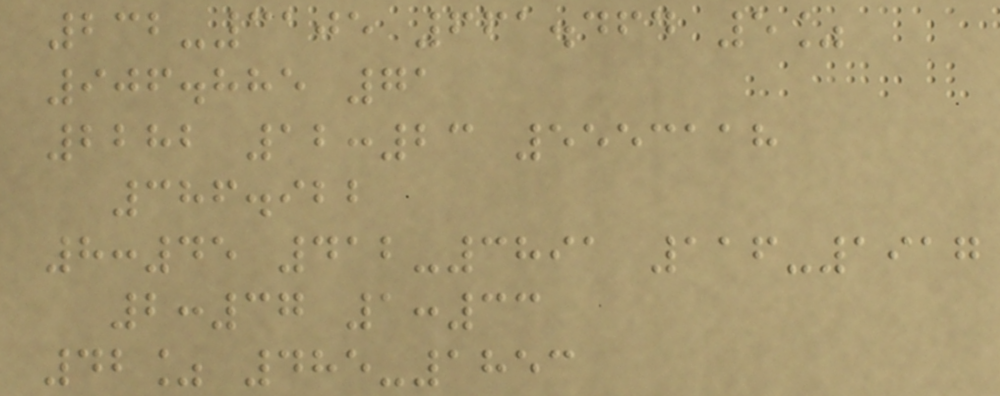232-3105 661.464 5%
906.885 71
2282 12:23 5553118
386.922
8:45 412-3891 116-1917
2:37 1:33
42% 485-1853
